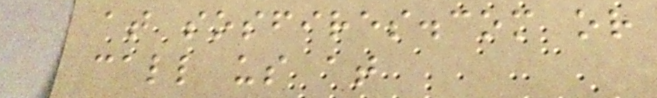at sosfires.com or
call us at
